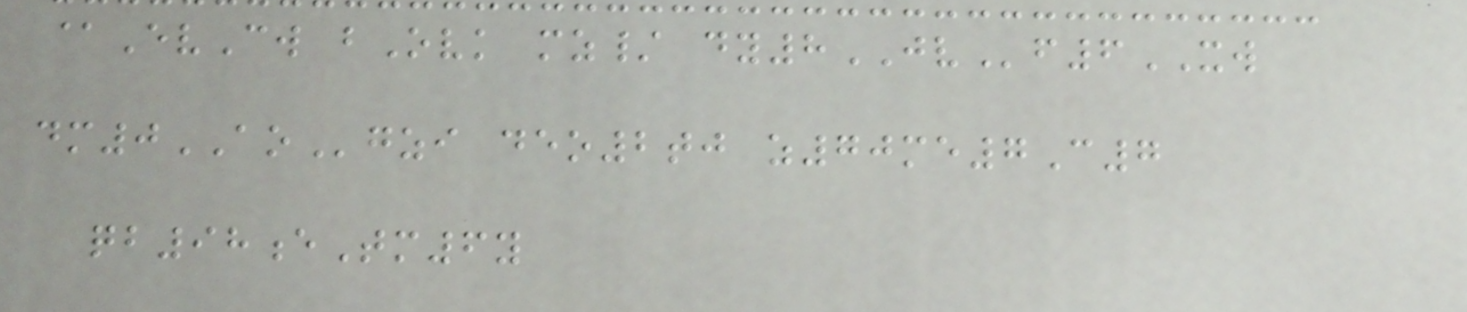@EvCw bOvk mz/ dy8JVf6XW
dm0AOgzi deo2tj z70me7C7
qb98eTm6y
